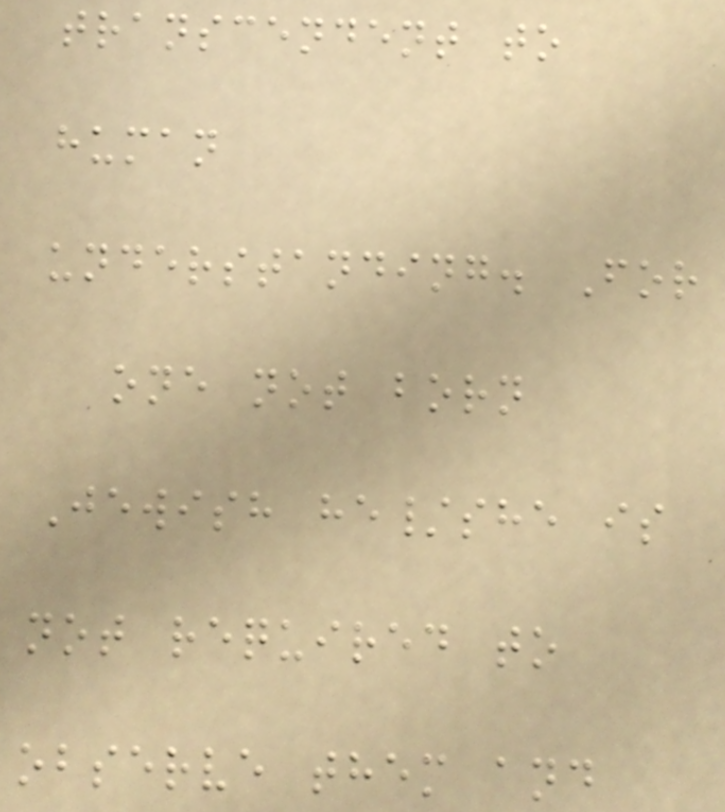transcendent to
human
understanding. For
one not born
Jewish he/she is
not required to
observe them and
